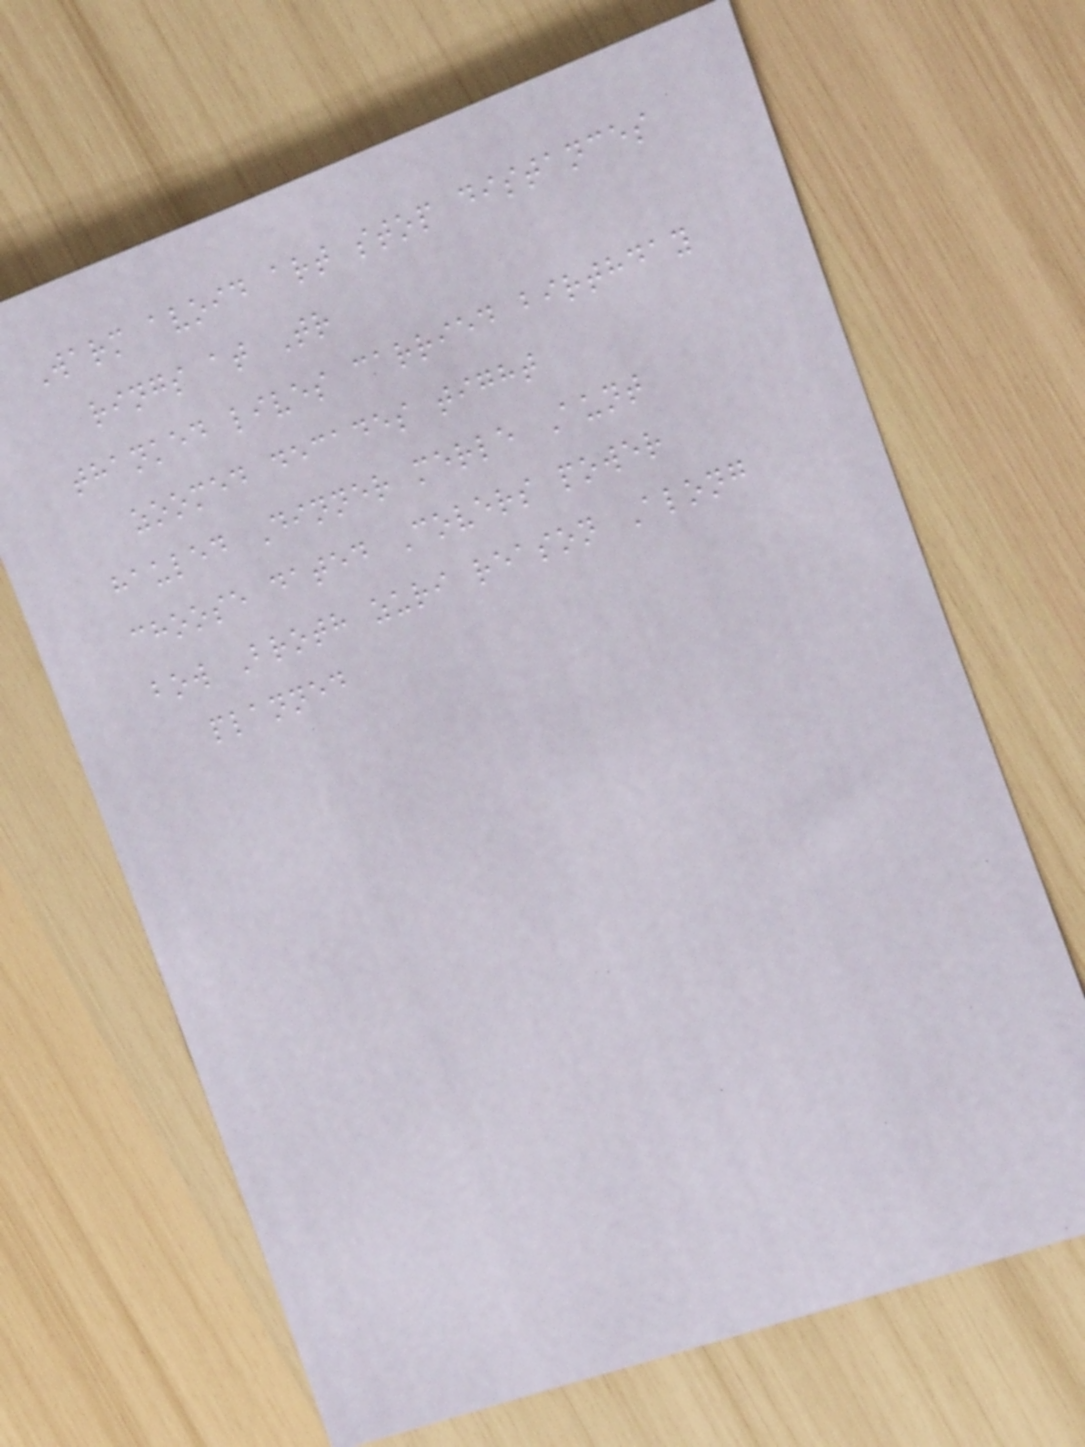Warm avoid art stop distances
rings at Tr
thanked lives carried birthday
zoomed decades tight
hauled Dinner merle Aunt
choose dated Covers power
bow Broth zuri reason Along
planned
